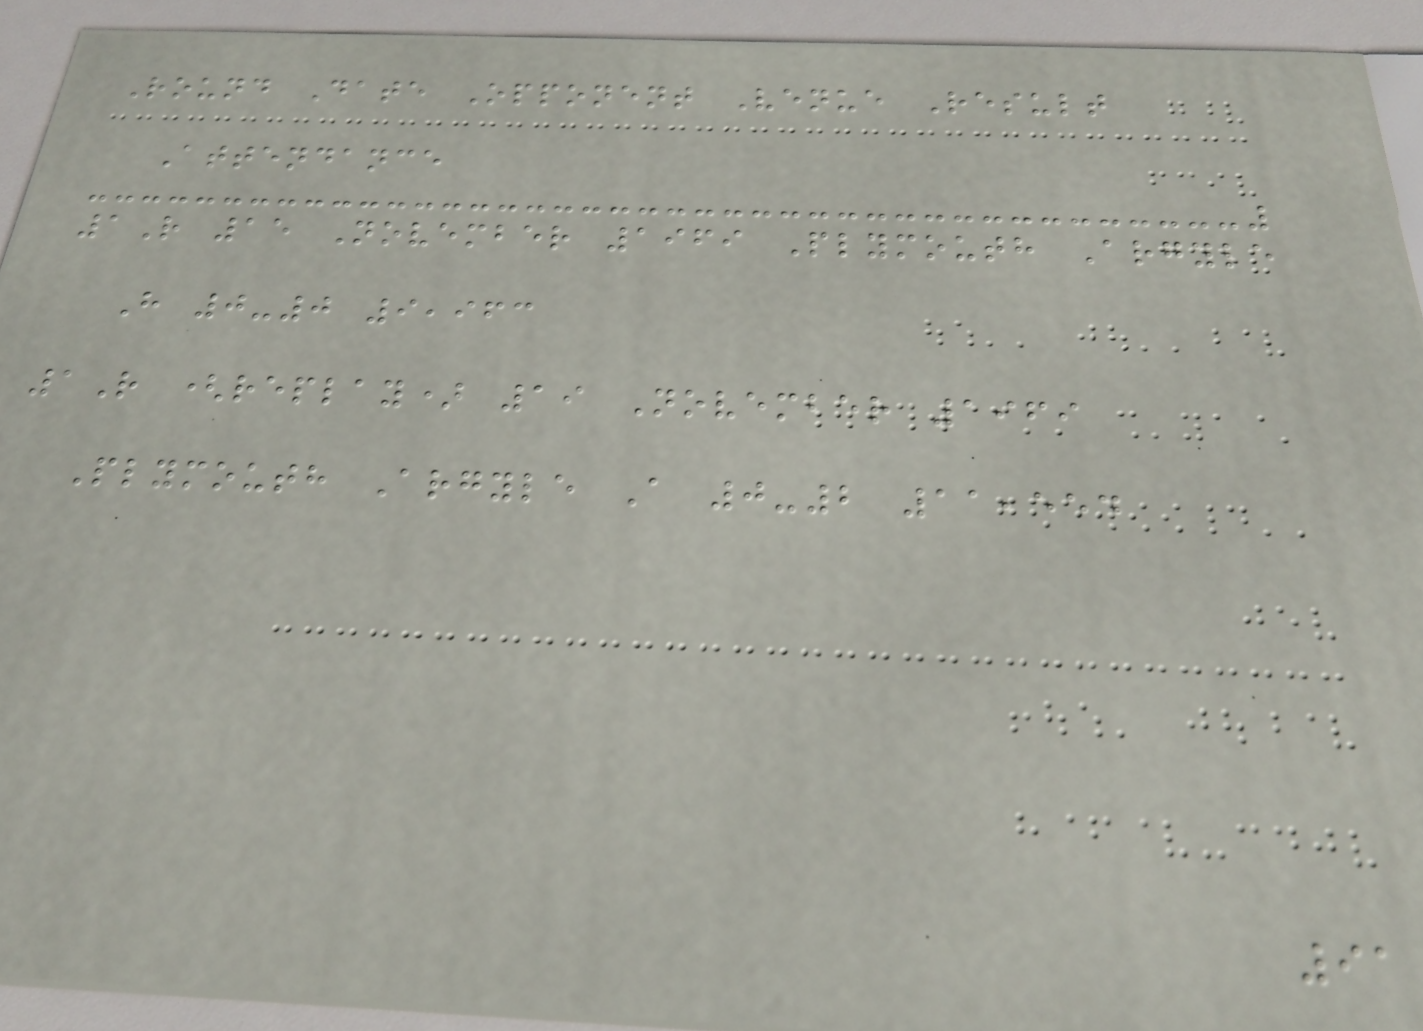Round Date Opponent Venue Result
Attendance
1R 15 November 1969 Plymouth Argyle
H 0-0 9,963
1R (replay) 19 November 1969
Plymouth Argyle A 0-2 11,554
91
